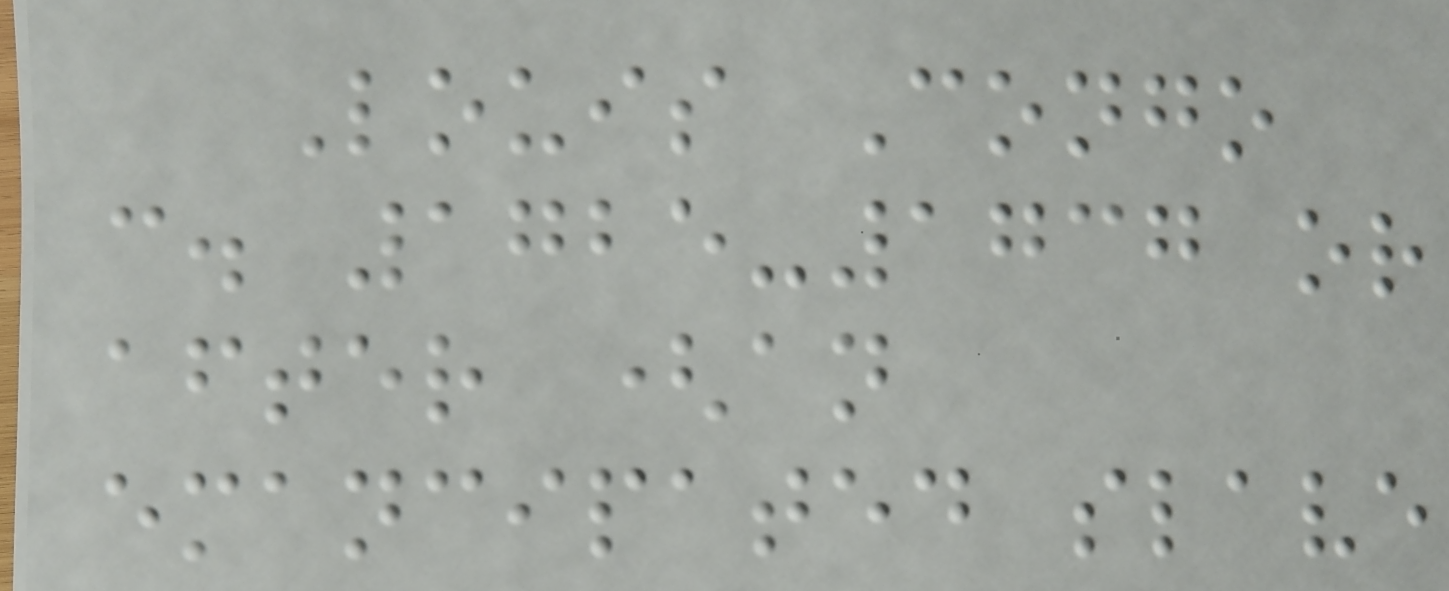Louis Congo
c. 1725-1737 or
after (an
emancipated slave
